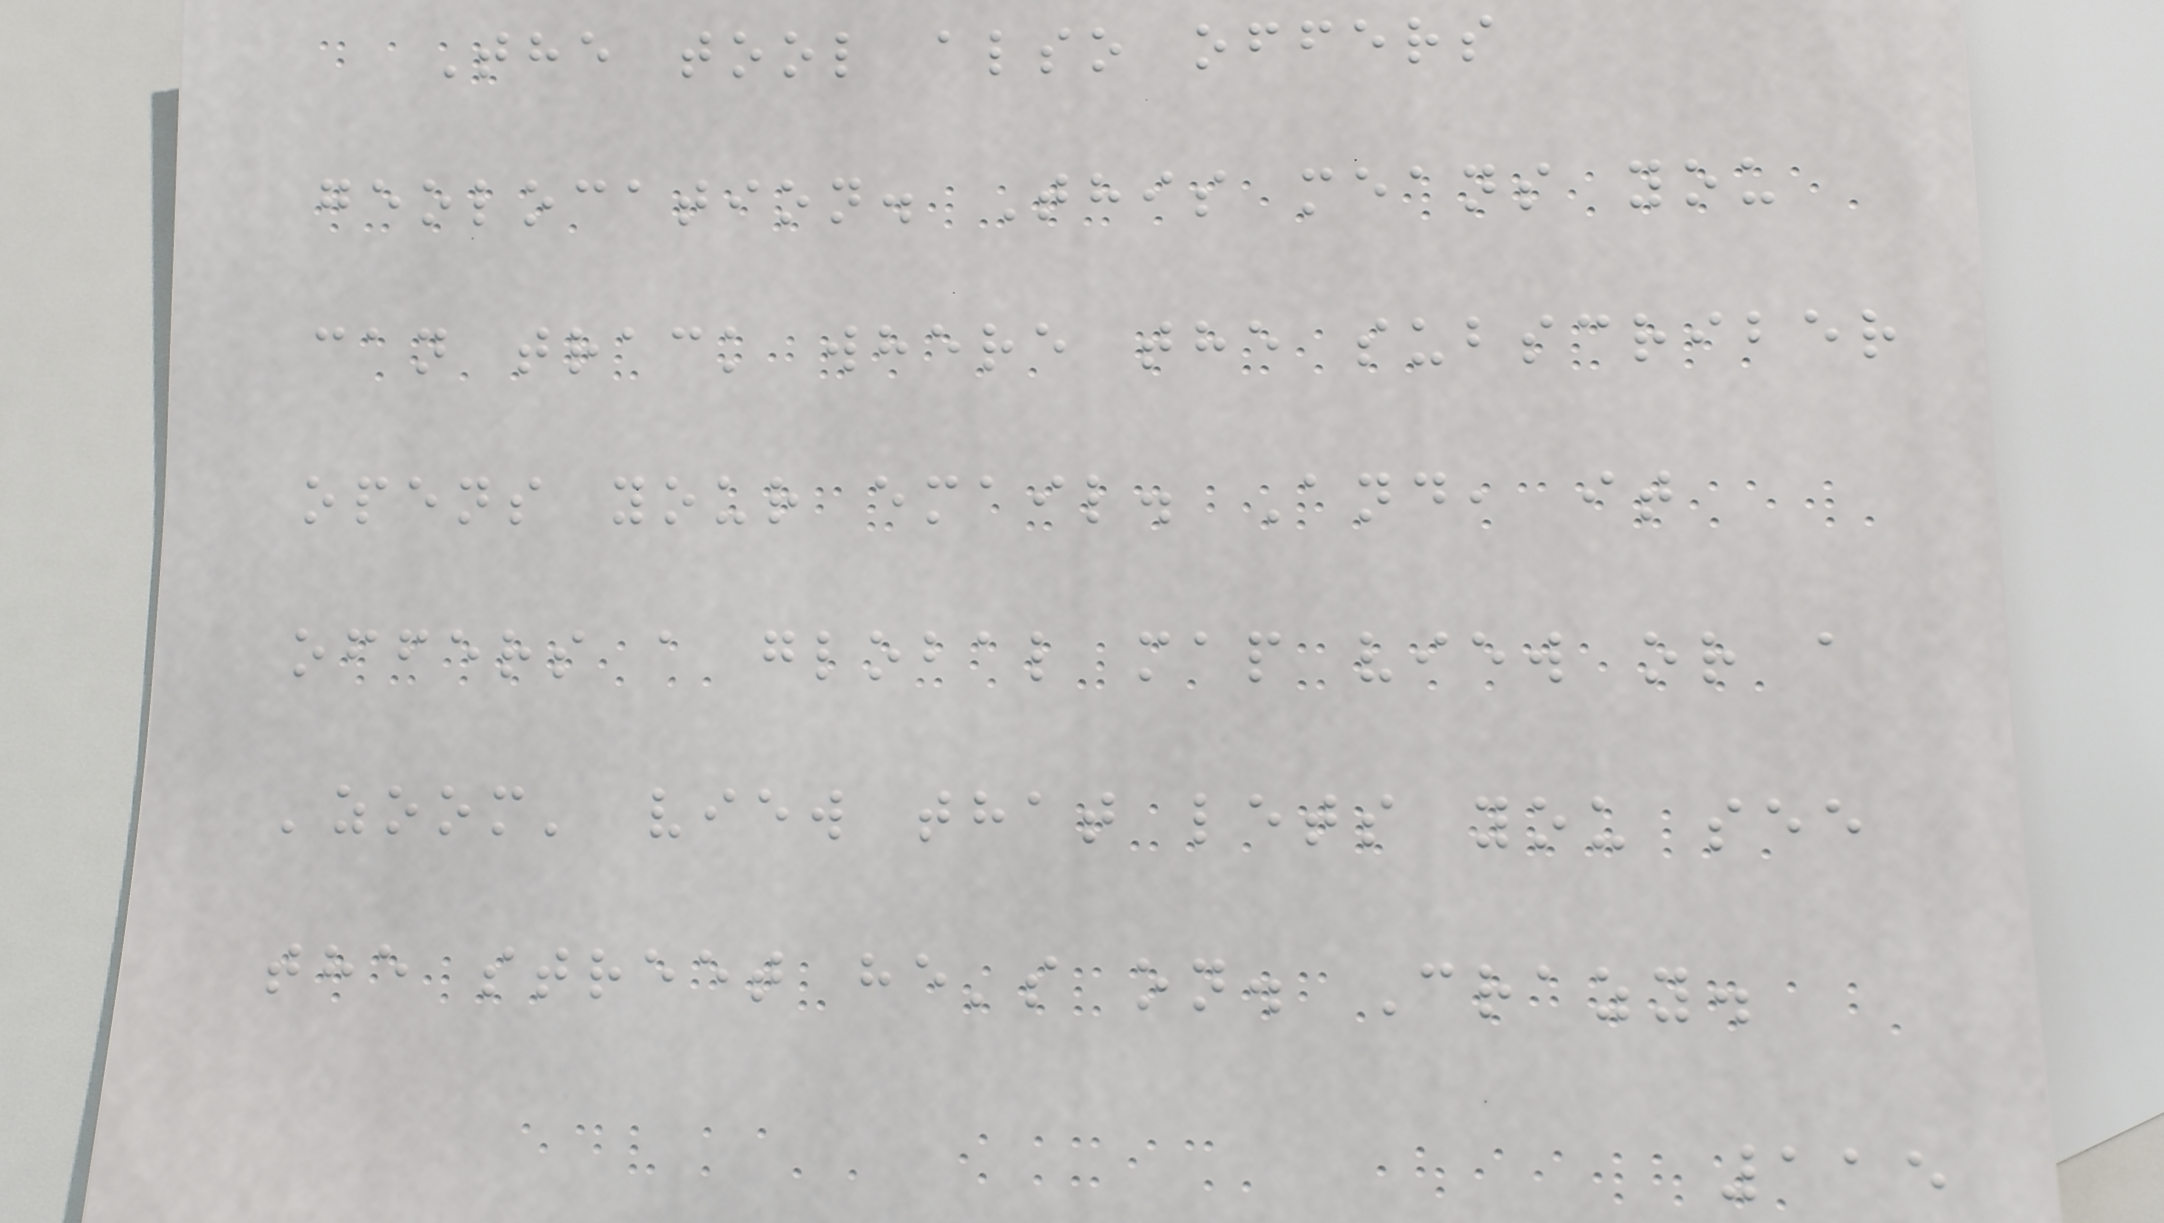The tool also offers
geolocation. This means you
can track where the subscriber
opens your email. And, it
offers a global map view or a
'zoom' view that lets you see
the street he's on. Crazy.
115
